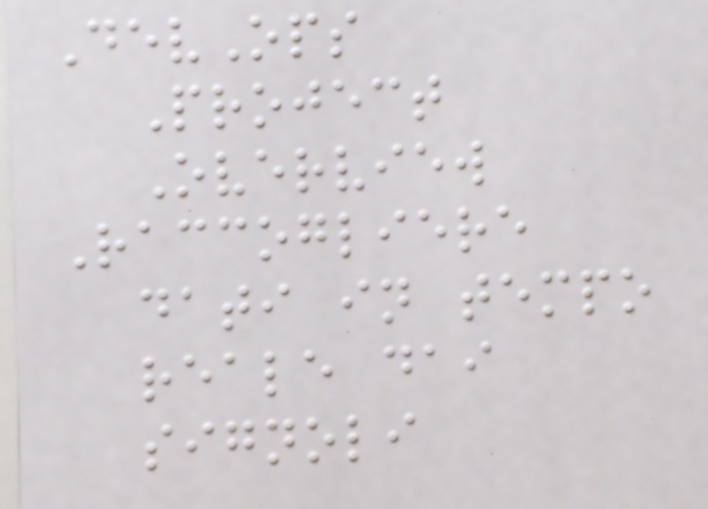DevOps
Project
Overview
Raccogliere
dati in tempo
reale dai
signoli
